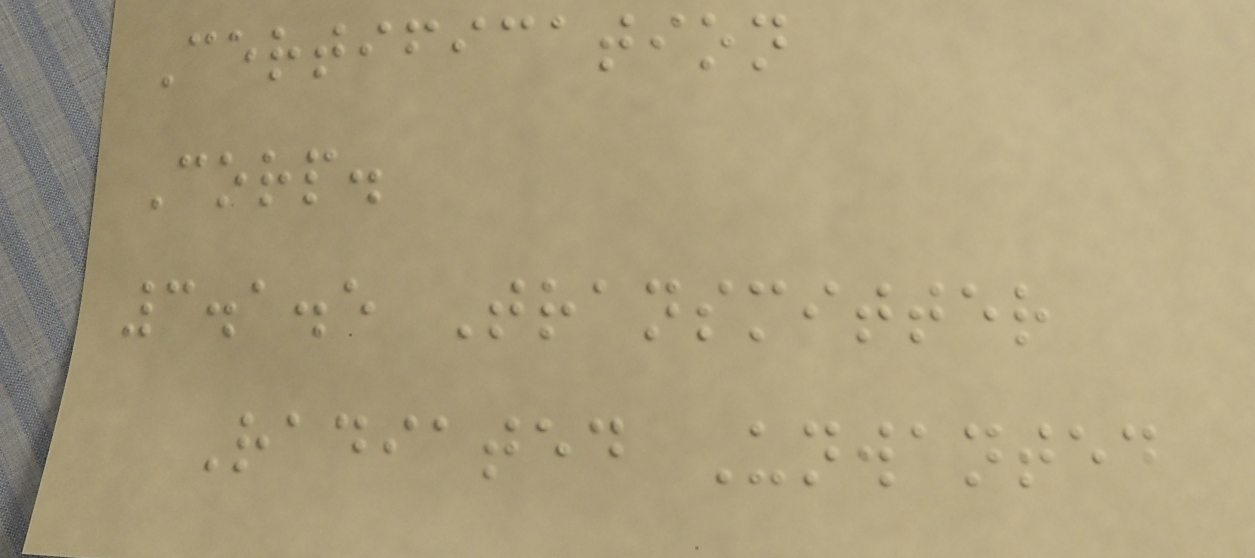Certification
Corp.
3.1.5 Transmitter
Radiated Unwanted
